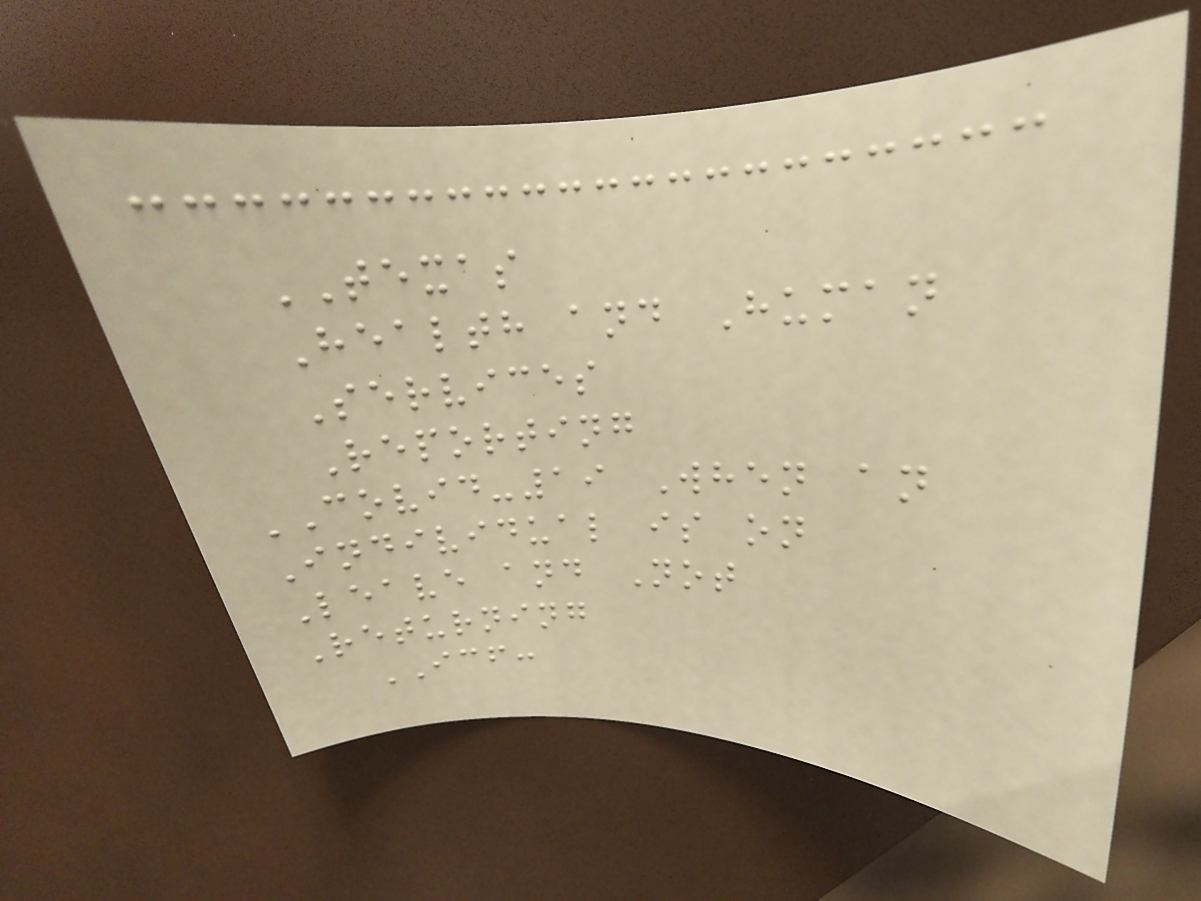TEXAS
Health and Human
Services
Reporting
COVID-19 When an
Individual is on
Leave and Not
Returning
ICF:
